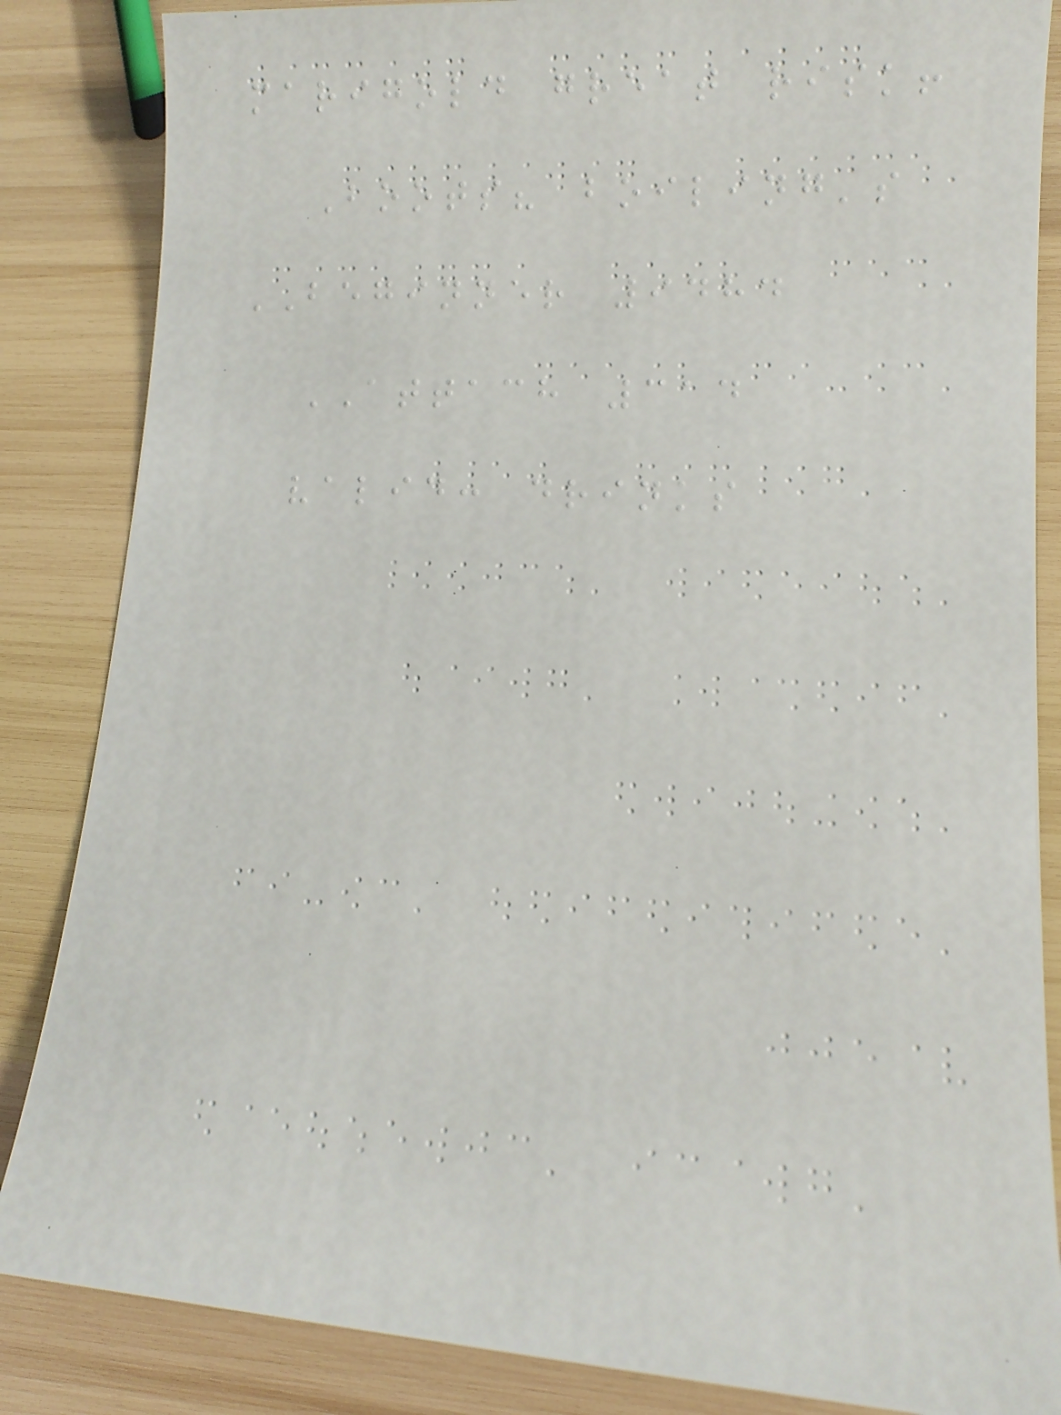marigold great risk!
Boots? boiling's
BEGINNER 9484
ATTACH 314
valid: drinks
